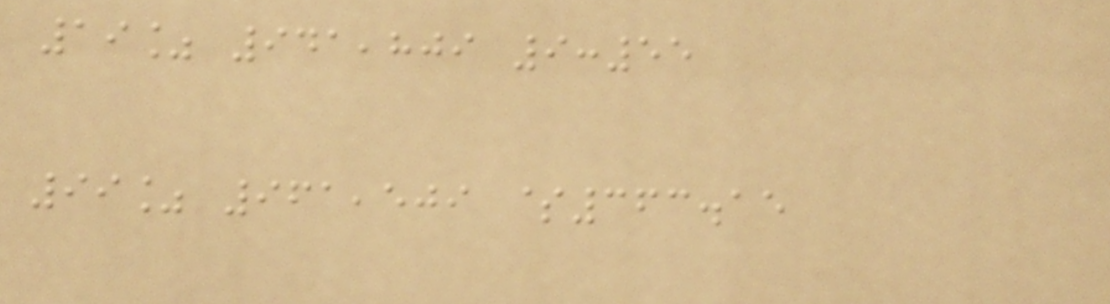19% 941,809 9:55
99% 961,509 $363.15
